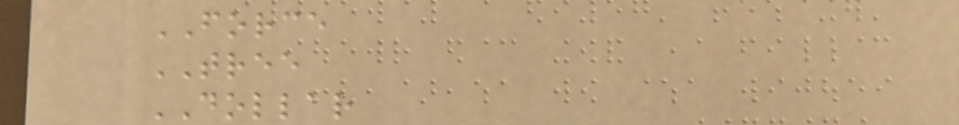FORCE
TREE
DOLLAR
